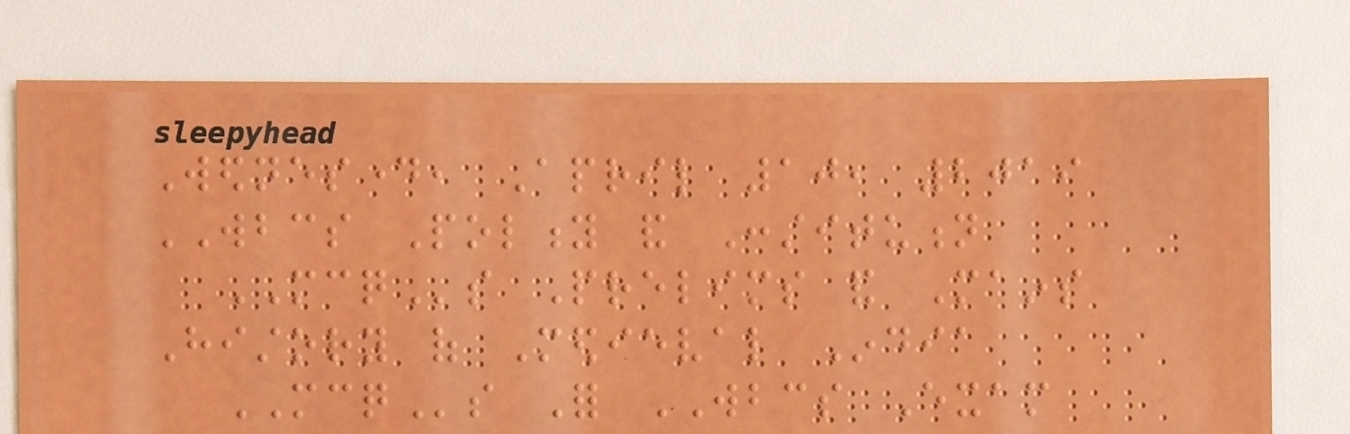Wednesday, April 10, 2019
WBCS Polity and Constitution
MCQs Prelims and Mains
History of Medieval India
MCQs For WBCS Exam
